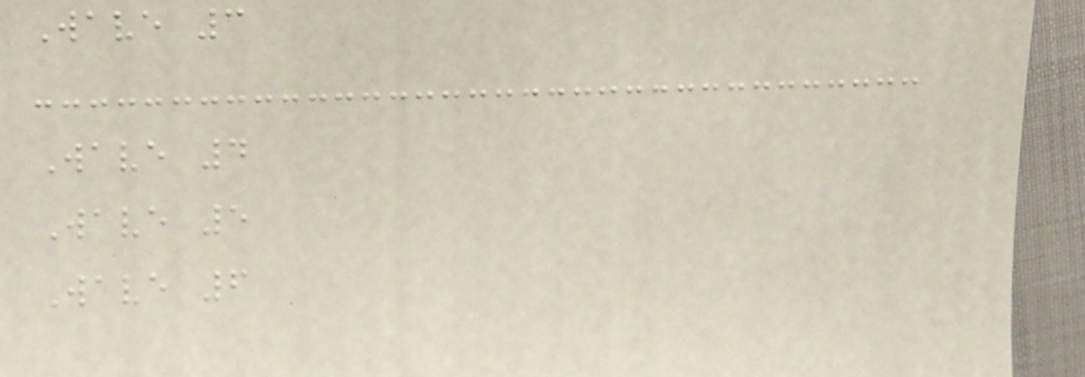Wave 3
Wave 4
Wave 5
Wave 6
